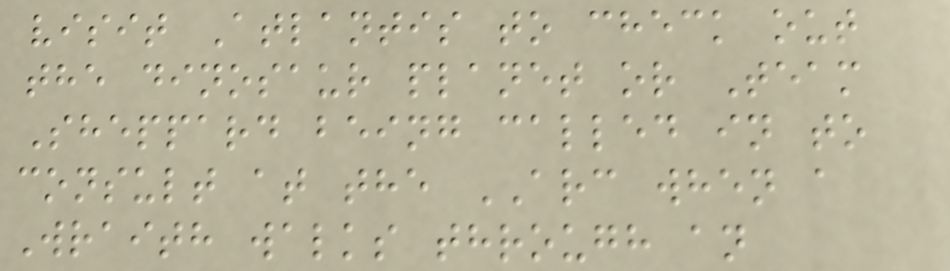visit Atlantis to check out
the dinosaur planet or Team
Sheppard being called in to
consult at the ARC when a
Wraith walks through an
